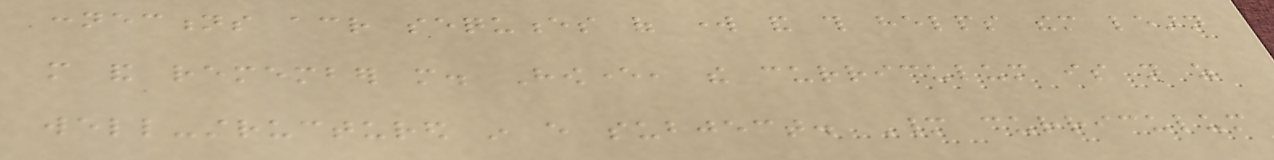connections across sequences of work and this helps them learn
more and remember more. However, the curriculum is not as
well-structured in every subject. Many curriculum
